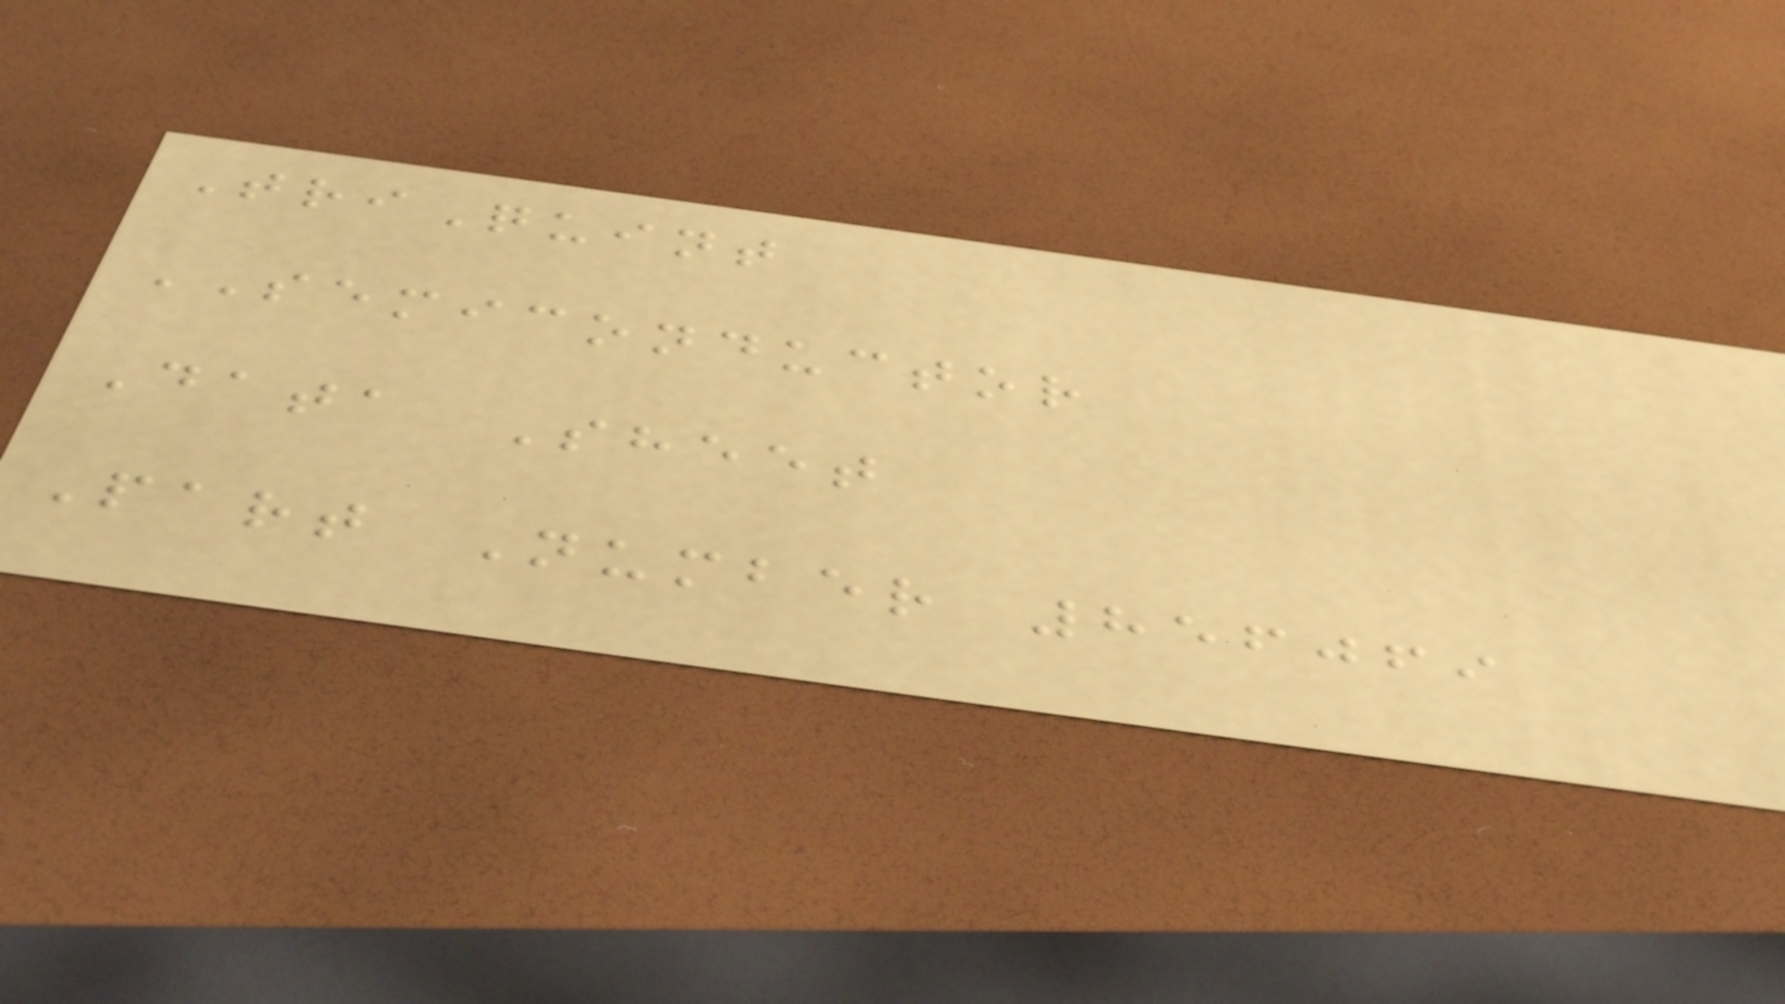TriQuint
SEMICONDUCTOR
Data Sheet
Part Number 856069
